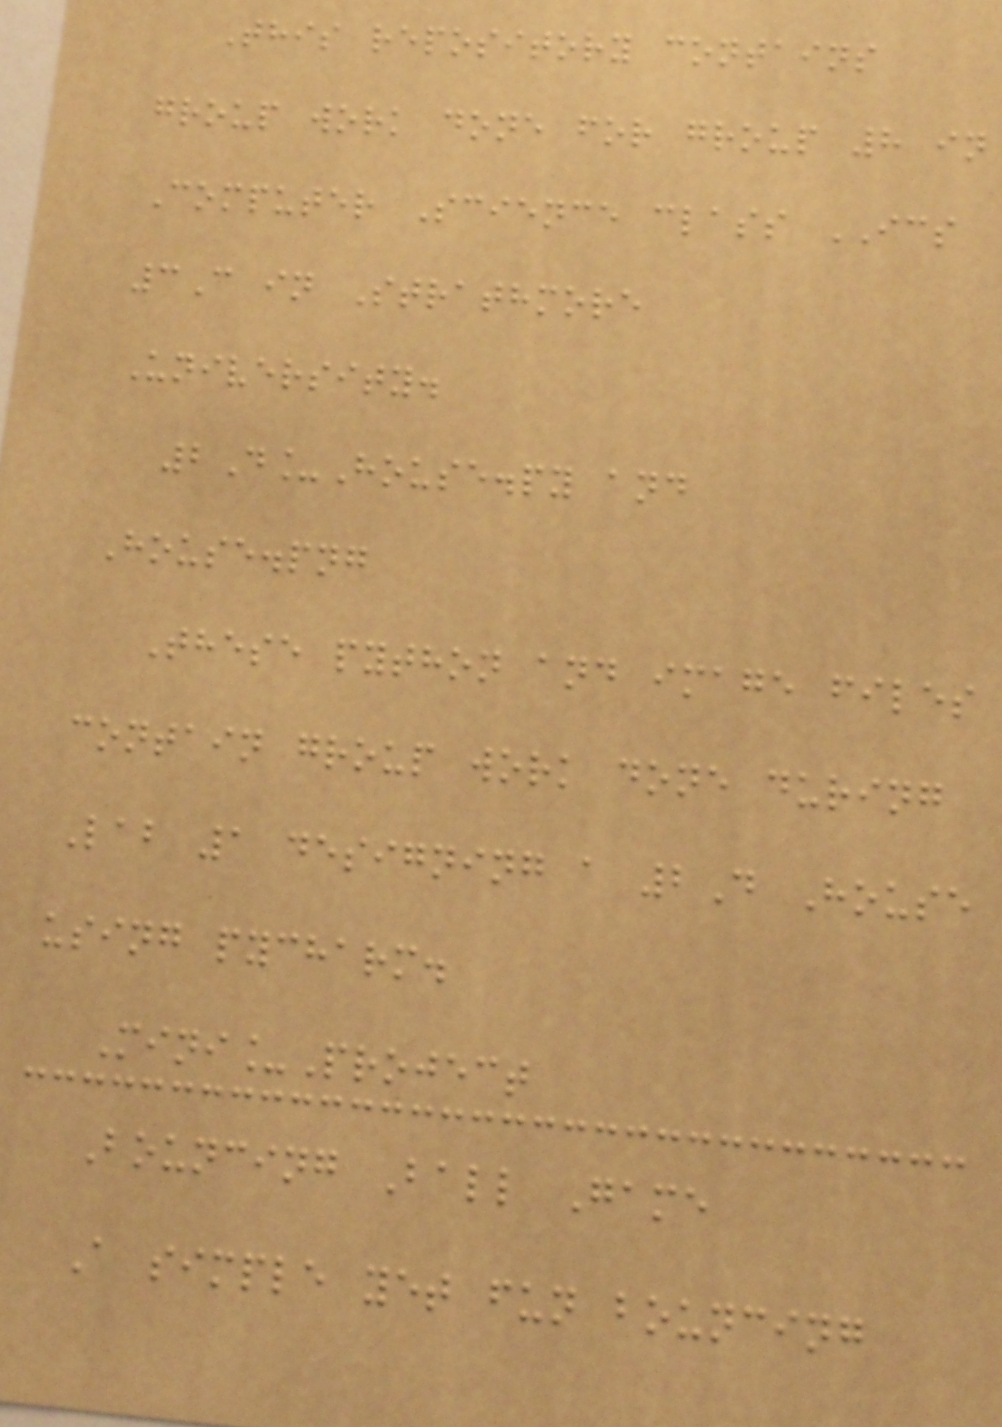This repository contains
group work done for group 8 in
Computer Science class ICS
3C in Strathmore
University.
2D_House.py and
House.png
These python and image files
contain group work done during
Lab 1 designing a 2D House
using pycharm.
Mini_Project
Bouncing Ball Game
A simple yet fun bouncing
